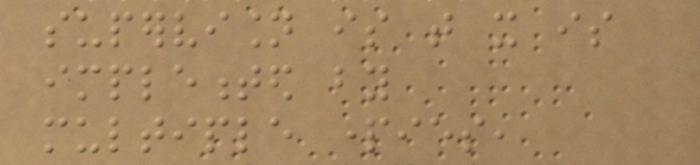supervision is that it is
implemented by
multiple parties,
